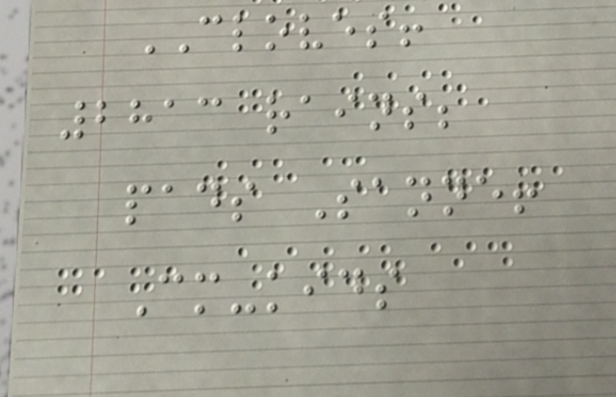CLOVES!
2813 rains;
pads Sanne!
Cm-kids
